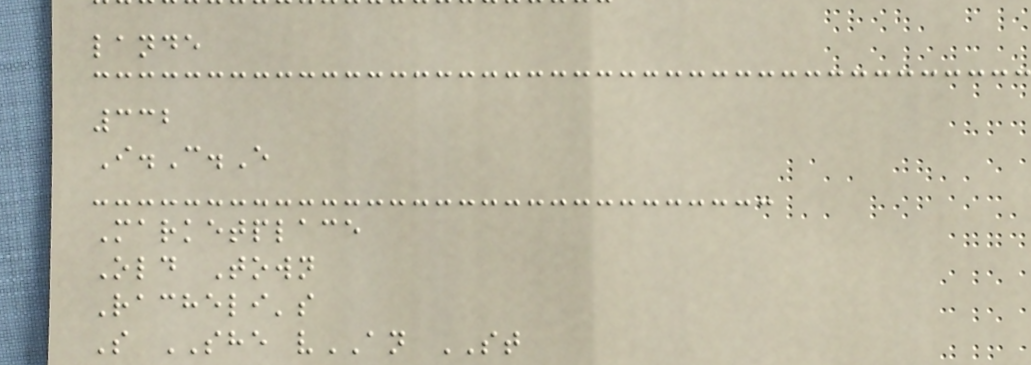lande
332
I.C.E
Marketplace
Old Town
Racheli's
S SHE vAN ST
